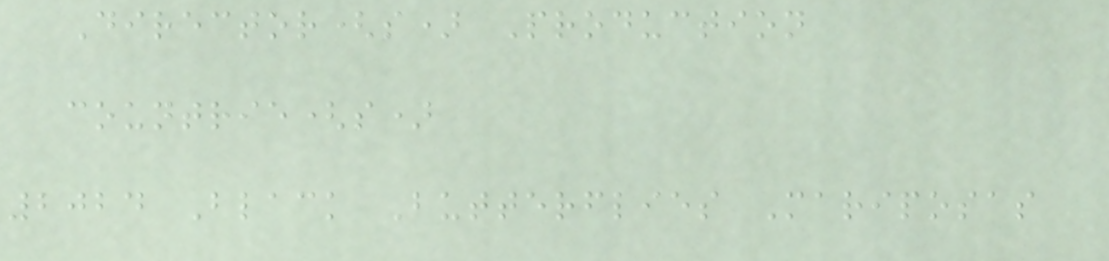Director(s) Production
countrie(s)
2024 Black Butterflies Mariposas
